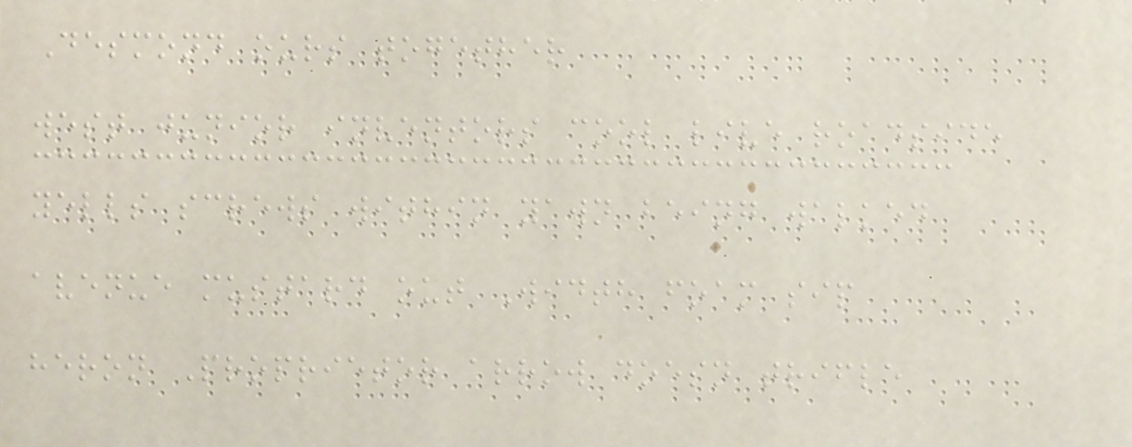Desmond ours together
west junior inventors cool live roadside
yells screws within yawn being walked
avenue mustard out Width foam sip
heron Proprietor arrow doesn trifle
